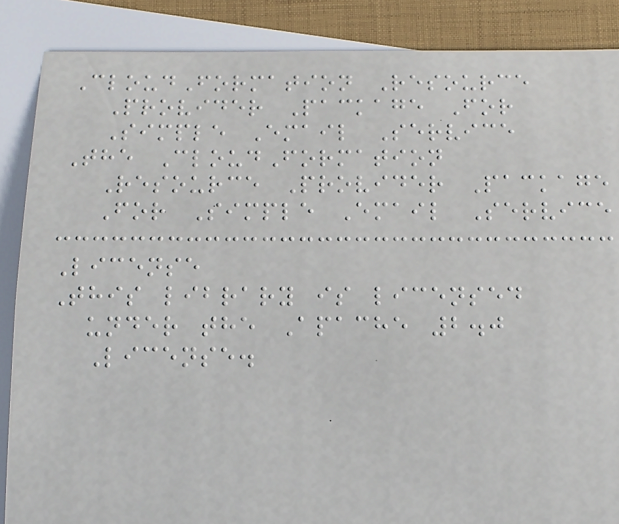CloudFormation Resource
Provider Package For
Simple Email Service
The CloudFormation
Resource Provider Package
For Simple Email Service
License
This library is licensed
under the Apache 2.0
License.
